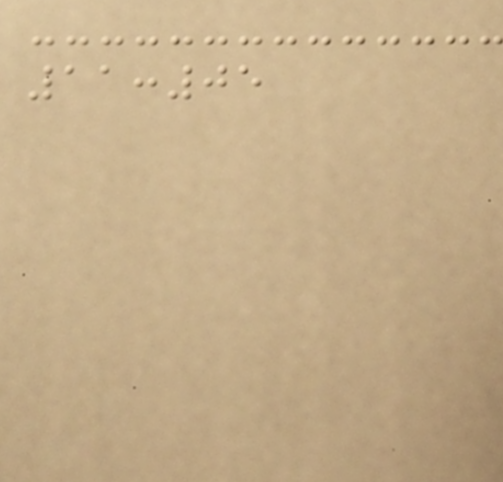11:05
